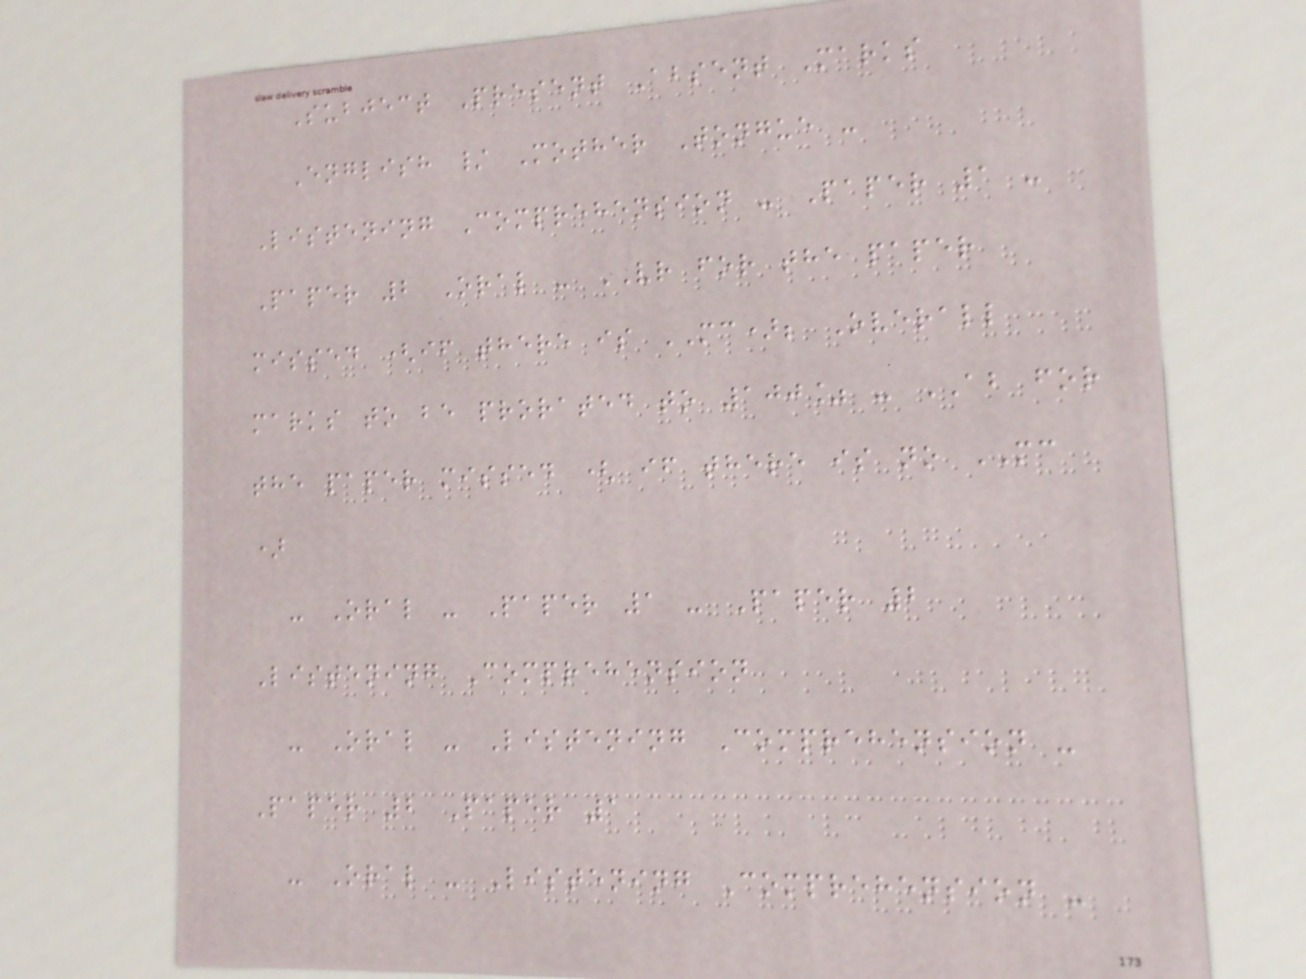Subject Present Absent Marks
English / Mother Tongue -
Listening Comprehension - Paper 1 -
Paper 2 Oral - VR for the paper
missed (if there is MC); Overall
marks to be prorated to 100% - AB for
the paper missed ( if there is no MC
)
- Oral - Paper 1 - Paper 2
Listening Comprehension
- Oral - Listening Comprehension -
Paper 2 Paper 1
- Oral - Listening Comprehension -
